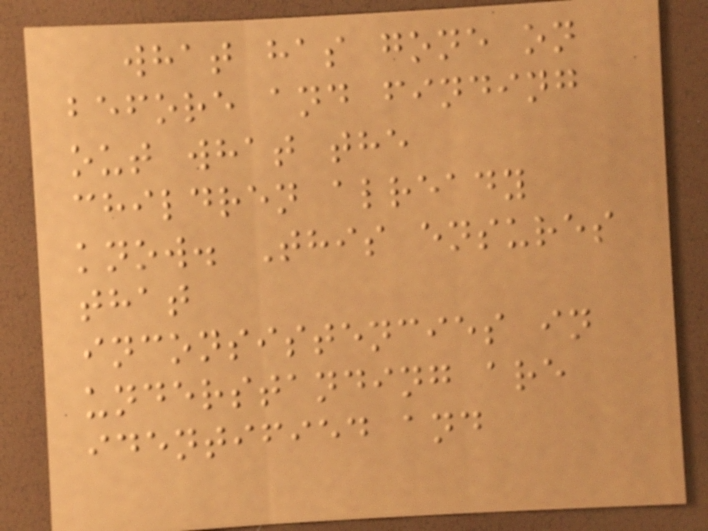what has gone on
before and finding
out what the
children already
know. This ensures
that
inconsistencies in
understanding are
identified and
